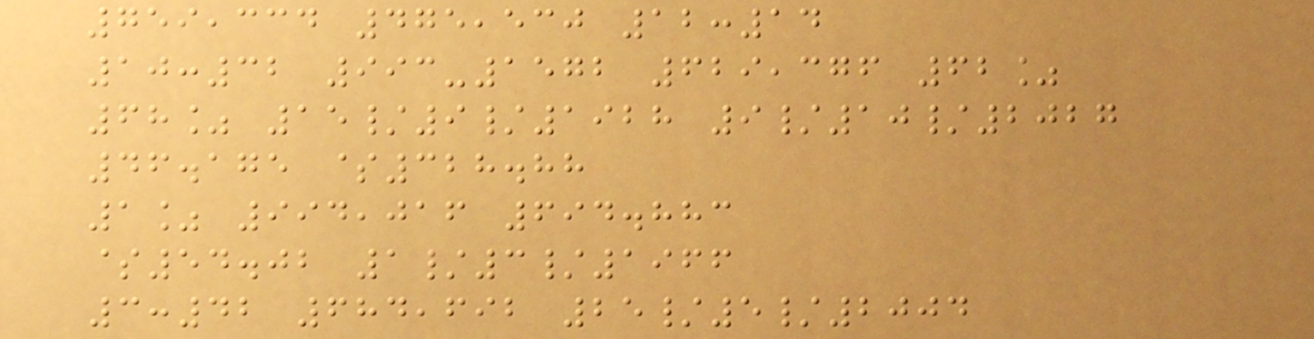759,334 475,530 12:14
10:32 993-1572 629,376 62%
68% 15/9/1928 9/10/2027
46.175 $328.88
1% 994,016 694.883
$54.02 1/3/1966
3:42 684,692 25/5/2004
